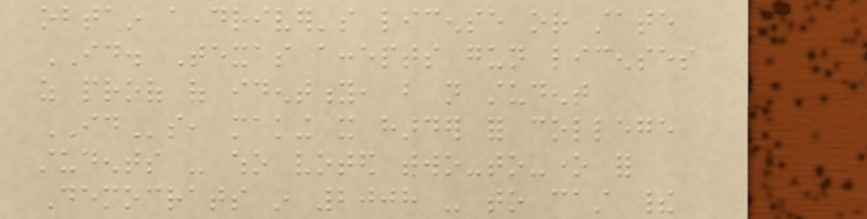obtain a driver's license or state
ID. Texas accepts gun licenses
as proof of identity, but not student
IDs, making it harder for college
students - who voted two-to-one for
Democrats in 2008 - to cast their
